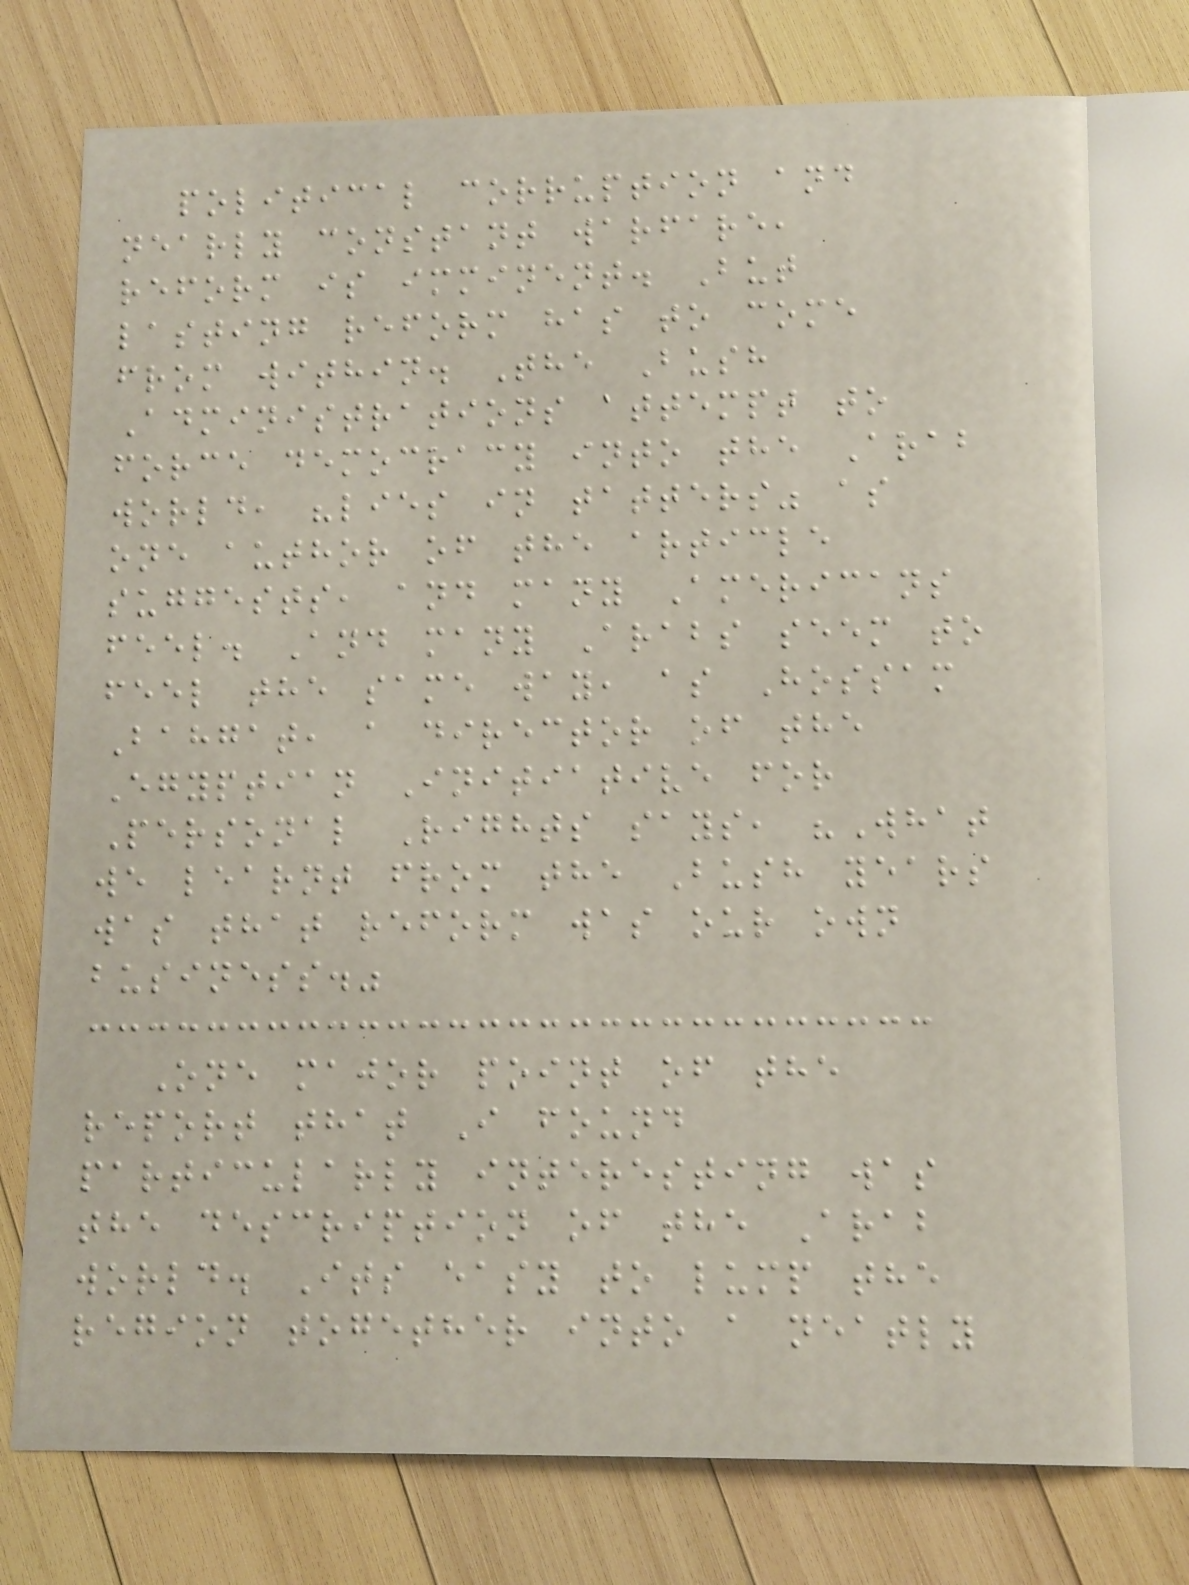political corruption and
nearly constant warfare,
reform is imminent. But
lasting reform has to come
from within. The Bush
Administrations attempt to
force democracy into the Arab
world, "lies in tatters" as
one author of the article
suggests, and many Americans
feel. And many Arabs seem to
feel the same way, as Hossam
Bahgat, a director of the
Egyptian Initiative for
Personal Rights says, "What
we learnt from the Bush years
was that reform was our own
business."
One major point of the
report that I found
particularly interesting was
the description of the Arab
world. Its easy to lump the
region together into a neatly
